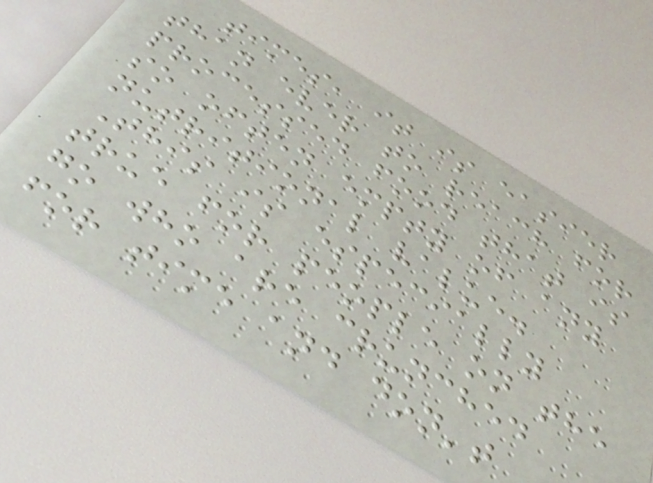times, it is easier
than ever to reach for
processed food that is
so often empty of any
nutritional value.
This is especially
true for people on the
go who are crunched
for time and don't
